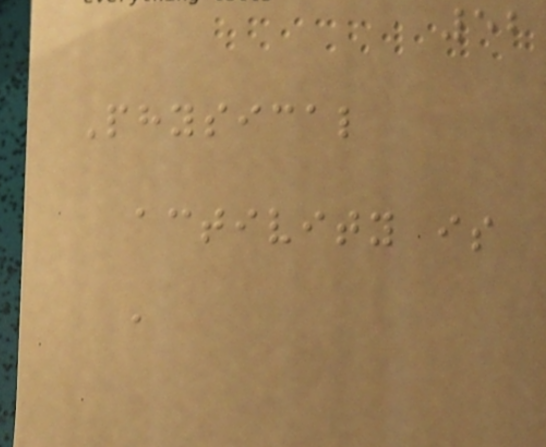52
Physical
activity is
a
